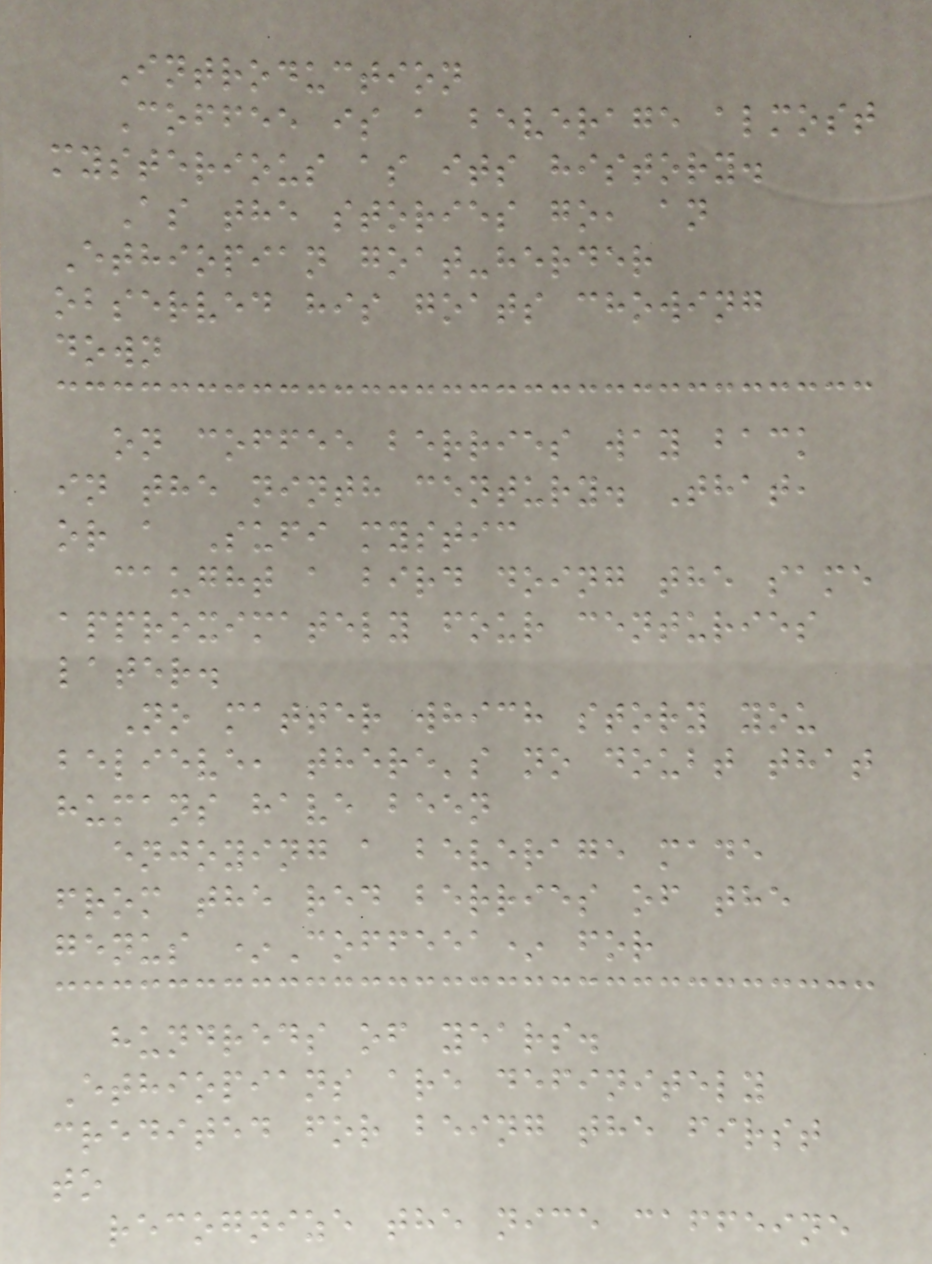Introduction
Coffee is a beverage almost
mysterious as its history.
As the stories go, an
Ethiopian goat-herder
observed his goats chowing
down
on coffee berries way back
in the ninth century. That,
or a Sufi mystic
caught a bird doing the same
approximately four centuries
later.
No matter which story you
believe, there's no doubt that
humans have been
enjoying a beverage made
from the red berries of the
genus *Coffeea* for
hundreds of years.
Ethiopians are definitely
credited for being the first
to
recognize the nice caffeine
